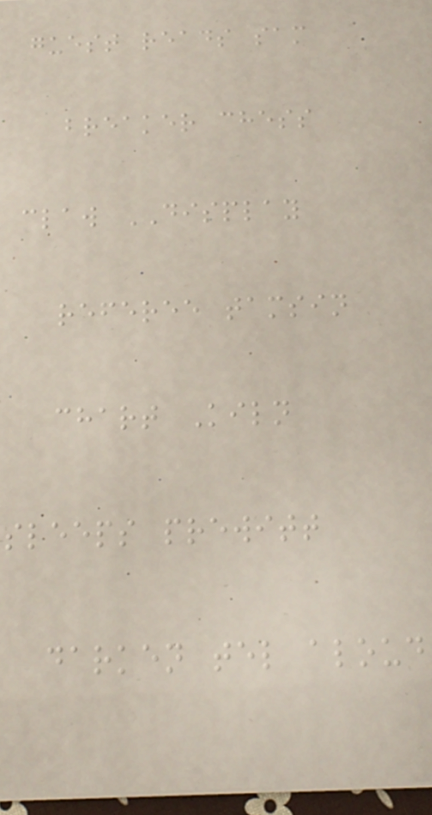guest reads sam
breaker chess
claw DISPLAY
referee tamsin
chart Kiln
sleeps prewitt
darken tel aloud
